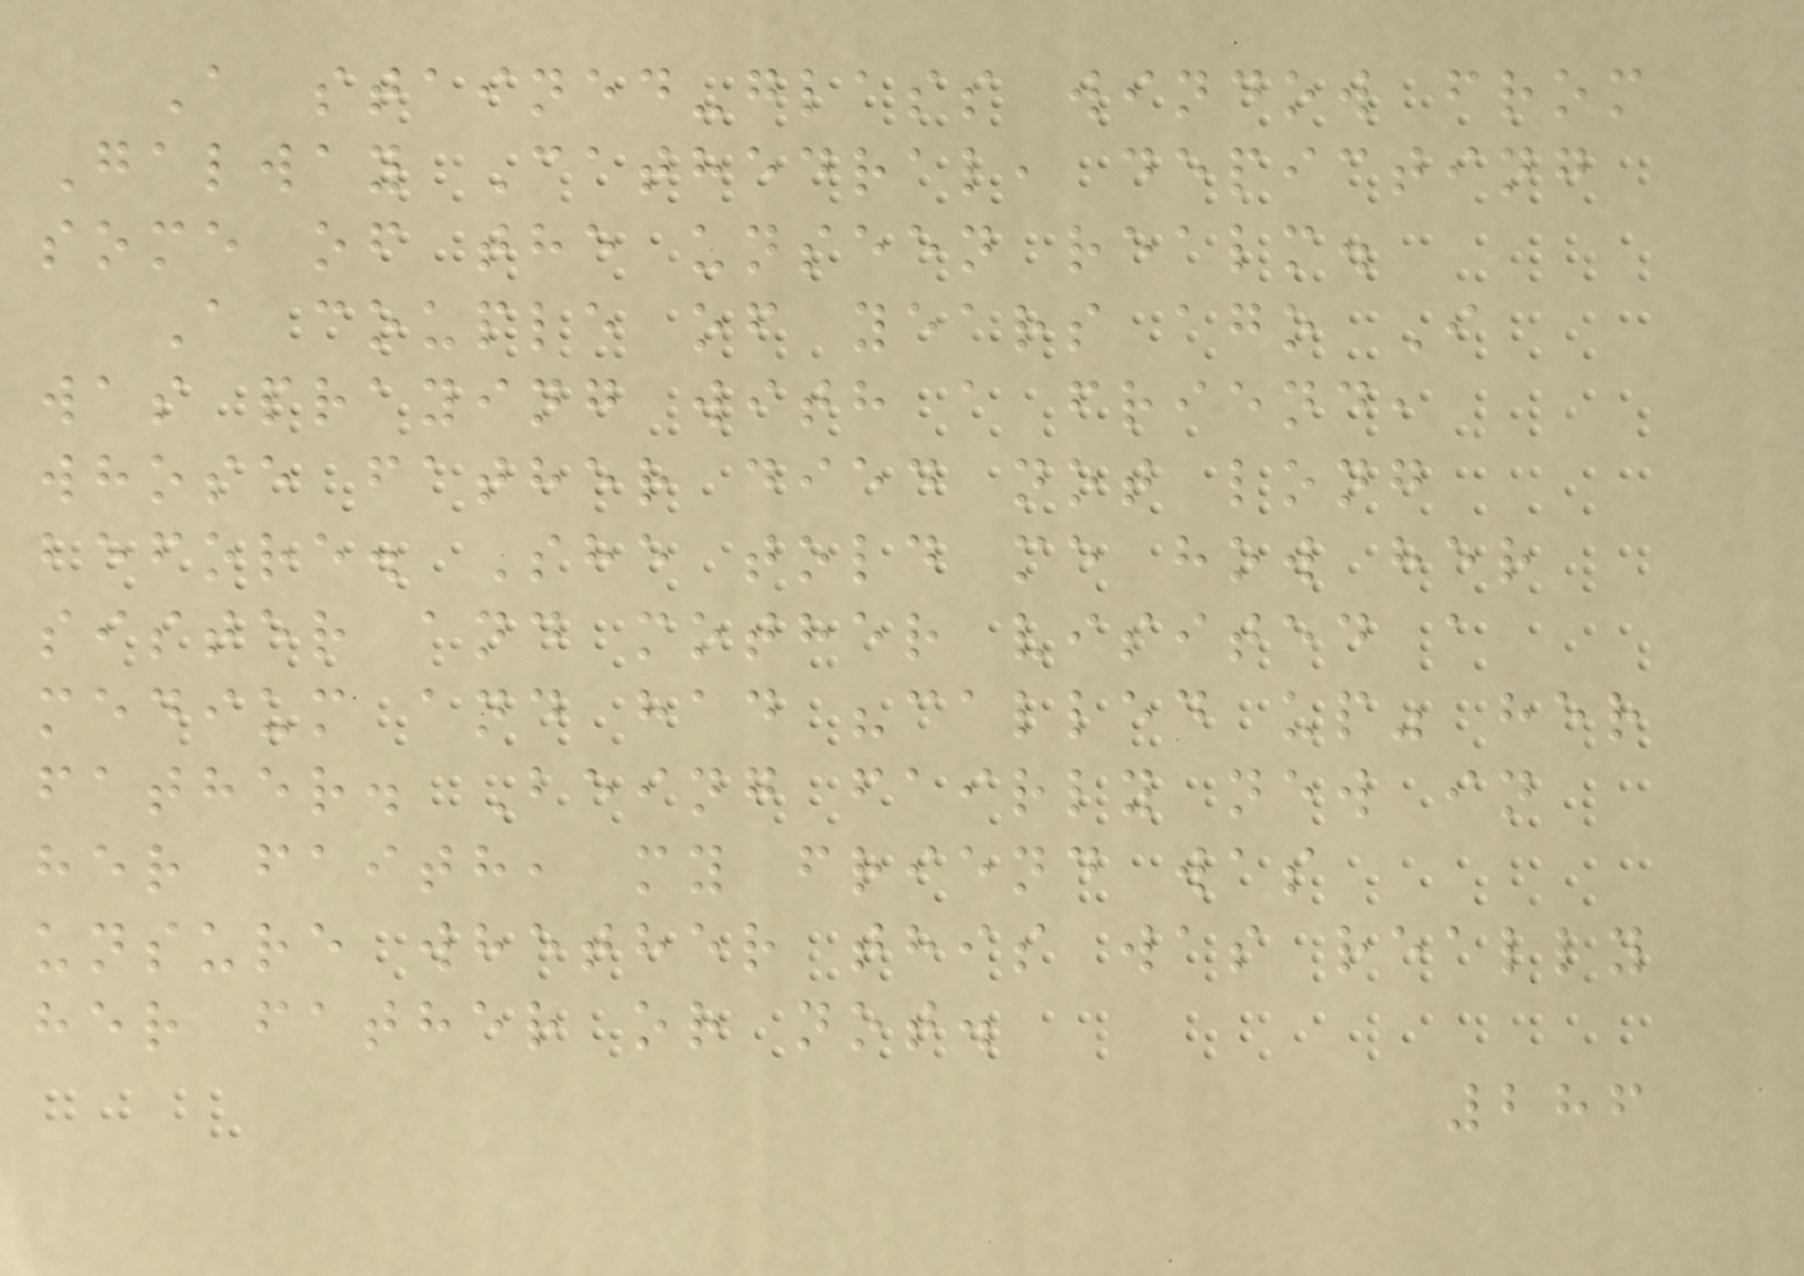A stained-glass window from
Galway Cathedral, depicting
some of the unseen realm.
A couple of years ago I
was praying with a friend,
whose father died not long
before. She told me how her
sister and mother visited a
medium and had "called up" her
father. Being fairly new in
her faith, my friend was
unsure whether this was really
her father or not.
286
